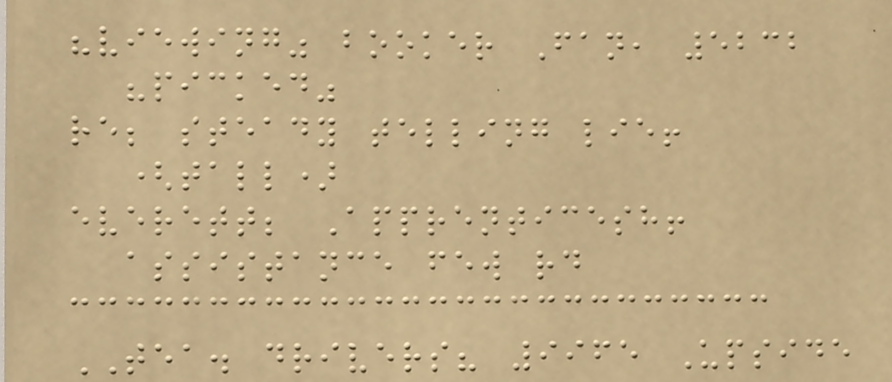"viewing" booker Fan, 5232
"picked"
re; steady telling lie!
(tall)
everett; Apprenticesh!
assistance few rd
TEA. drivers? 9965 Upside
